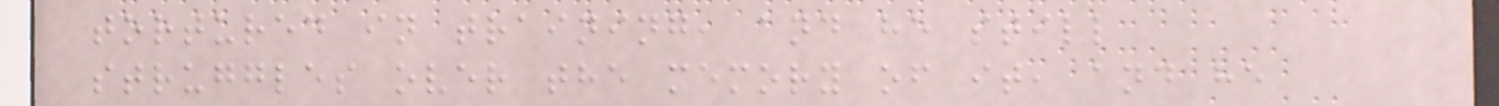tortured in training, and he still
struggles over the memory of it, and he
